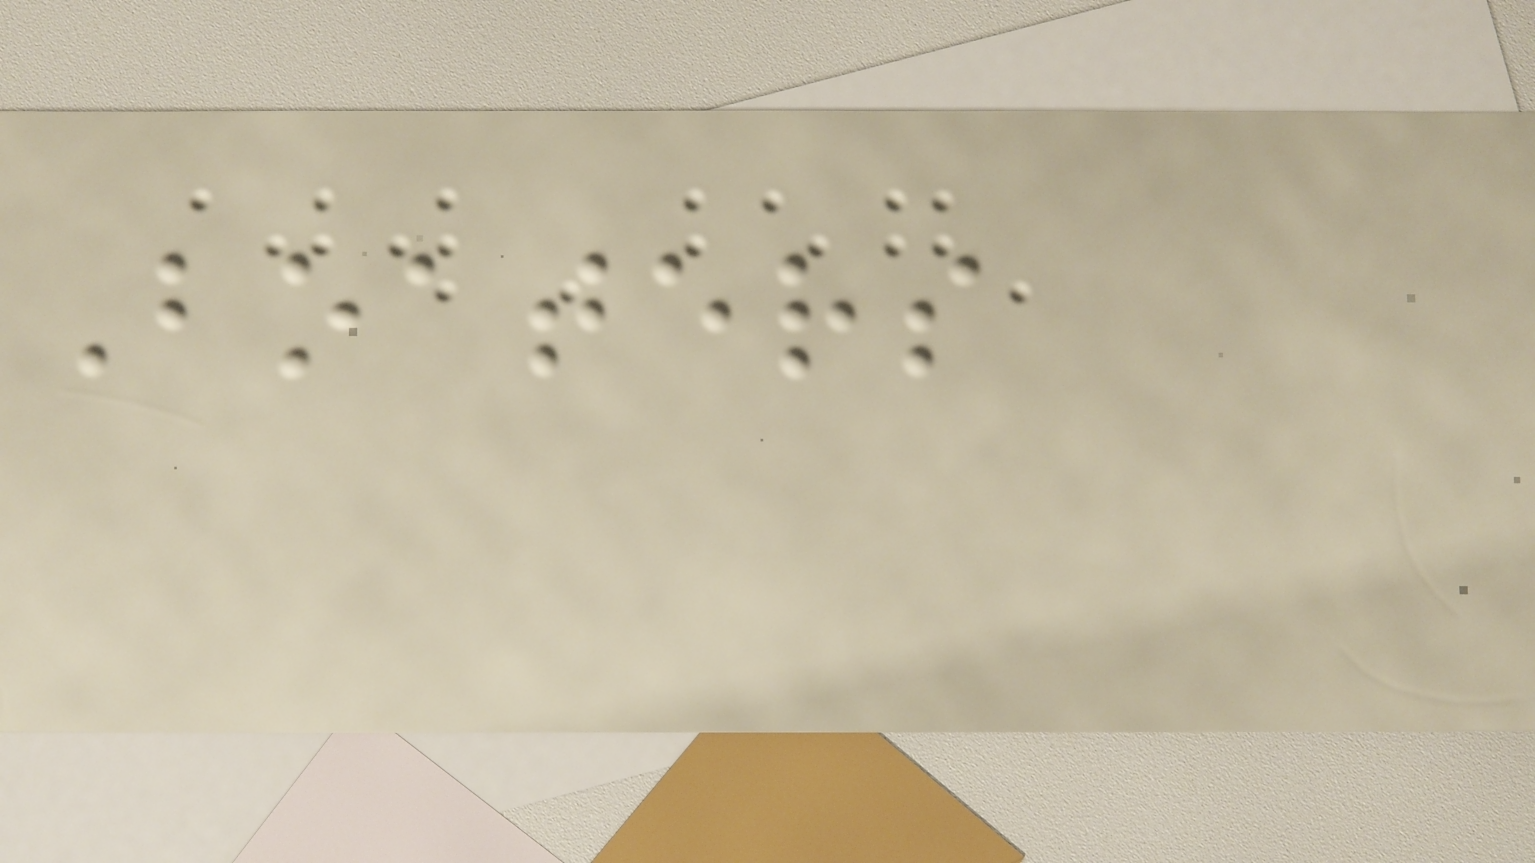Boaters
